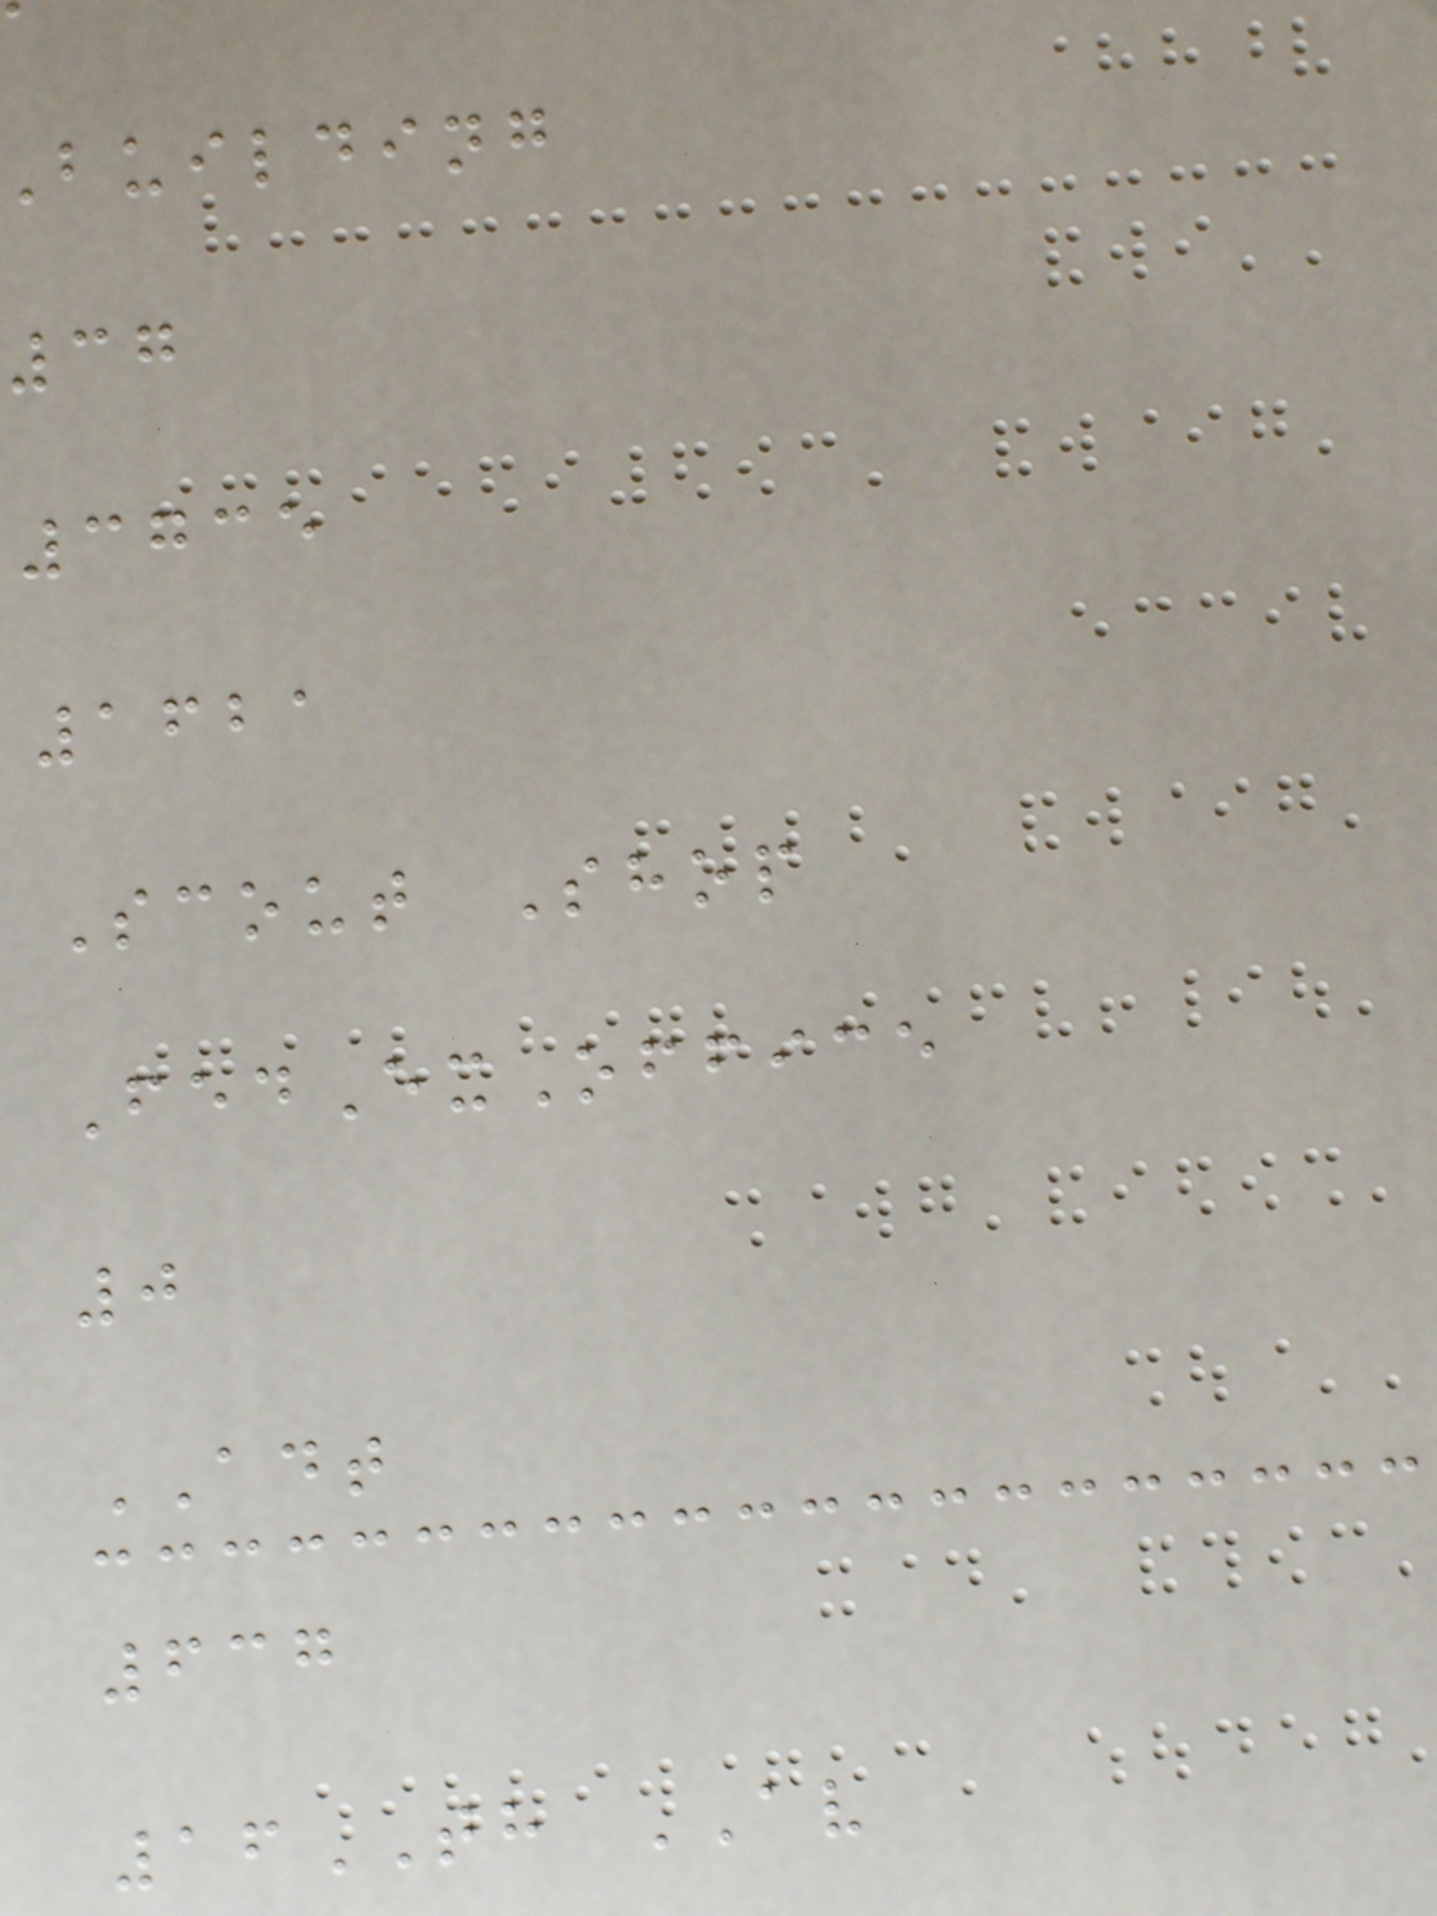building
37
3735
1621
Scout Shop
FedExOffice
0
ADT
637
16TH AV
